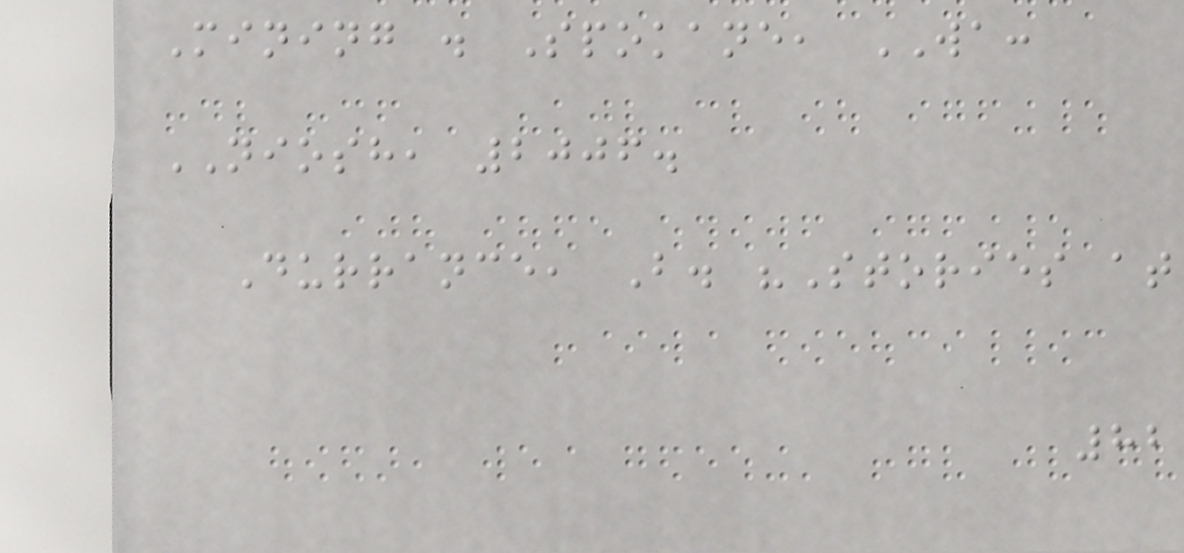Mining . Spokane, WA:
NIOSH, 2006.
Durrance, B. "Stories at
82
